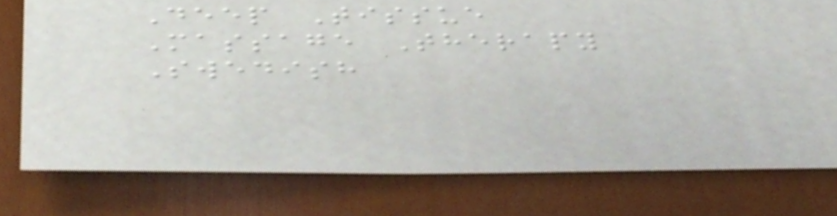Deep Tissue
Massage Therapy
Swedish
